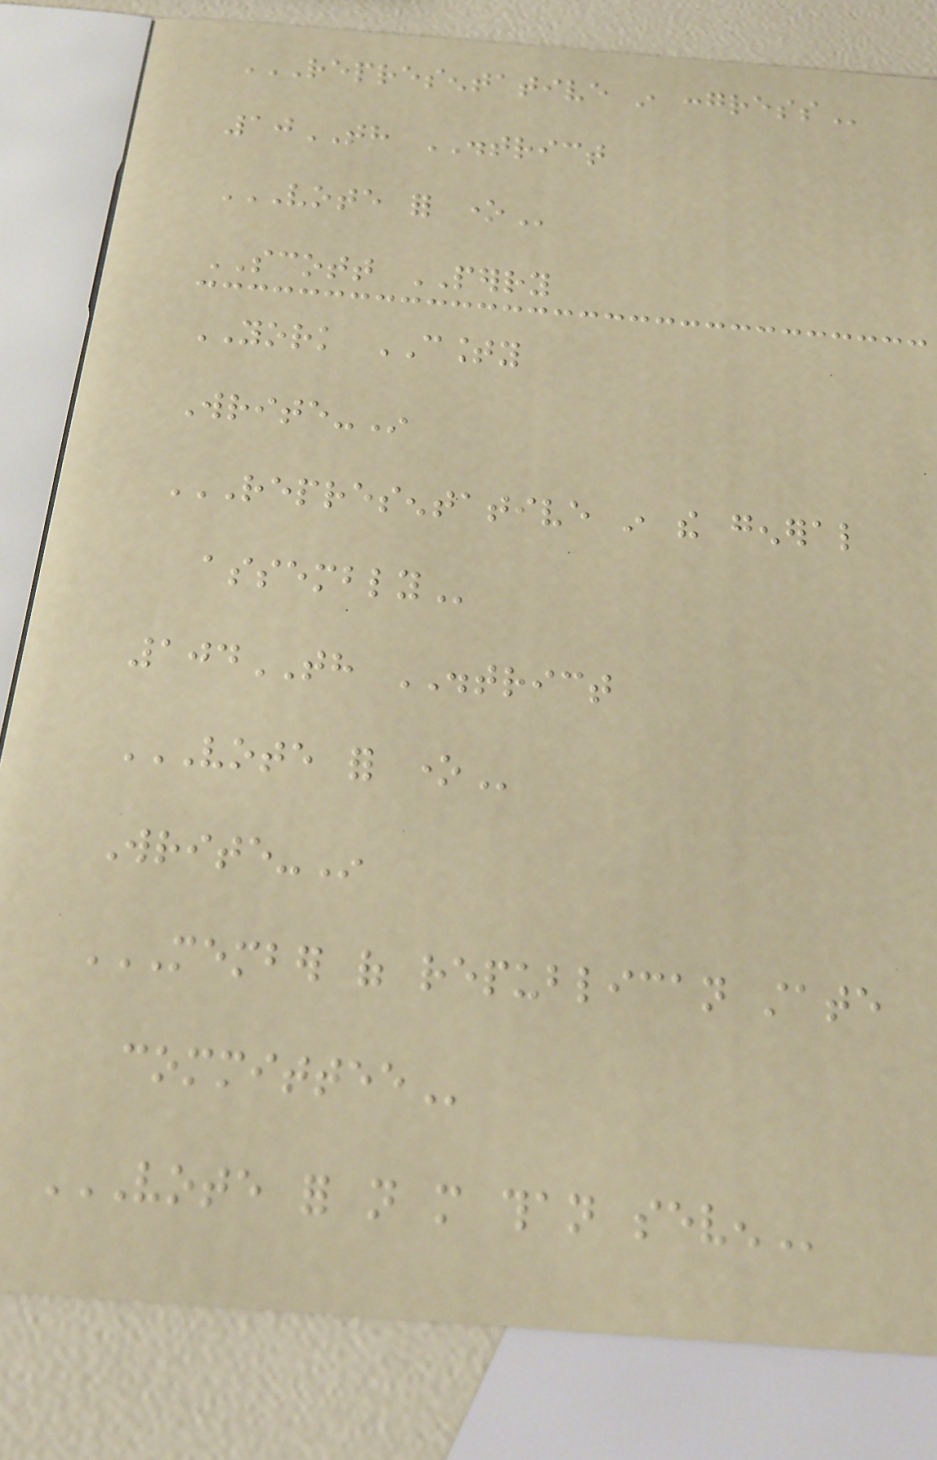REPRESENTATIVE IN CONGRESS
10TH DISTRICT
VOTE FOR ONE
SCOTT PERRY
YORK COUNTY
Write-In
REPRESENTATIVE IN THE GENERAL
ASSEMBLY
104TH DISTRICT
VOTE FOR ONE
Write-In
MEMBER OF REPUBLICAN STATE
COMMITTEE
VOTE FOR NOT MORE THAN SEVEN
